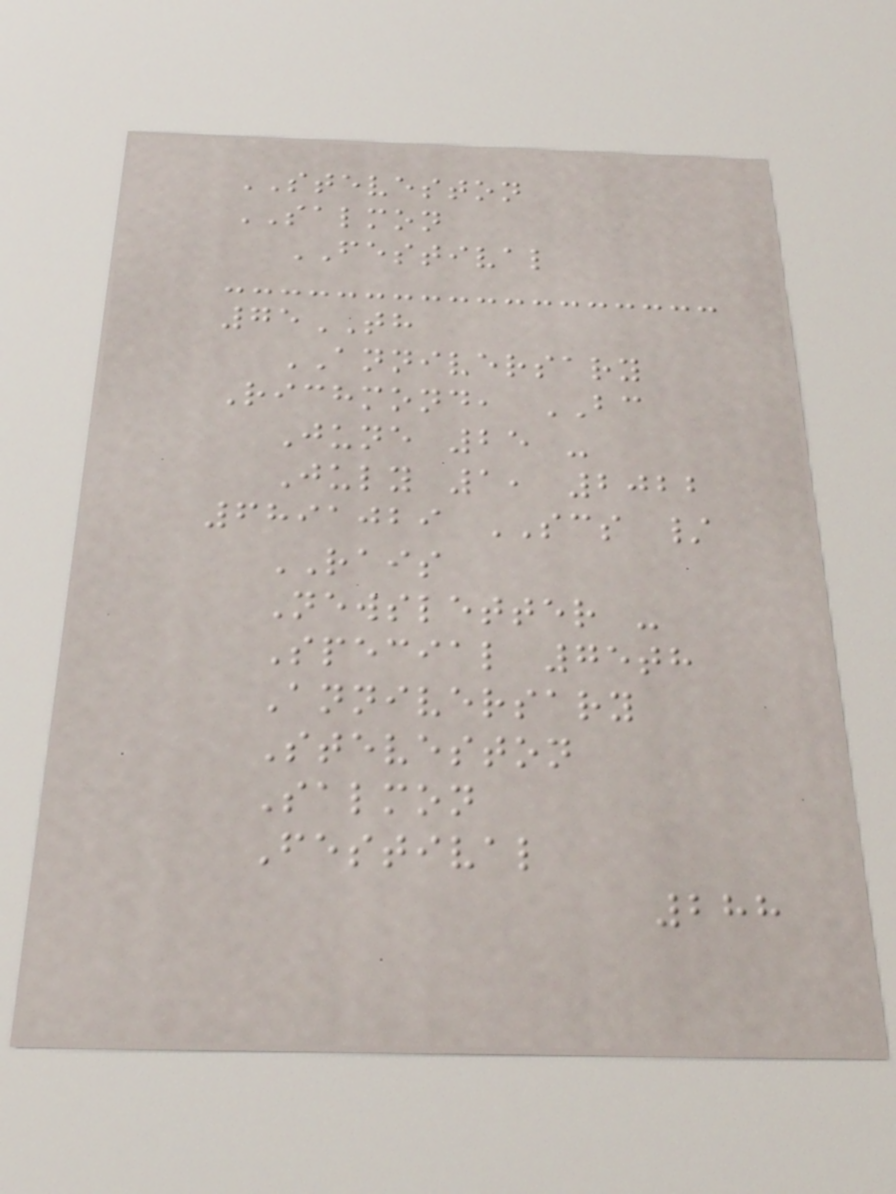STEVESTON
SALMON
FESTIVAL
75TH
ANNIVERSARY
Richmond, BC
June 25 -
July 1, 2022
6891029 SCS /
RAIS
Newsletter -
Special 75th
Anniversary
Steveston
Salmon
Festival
288
